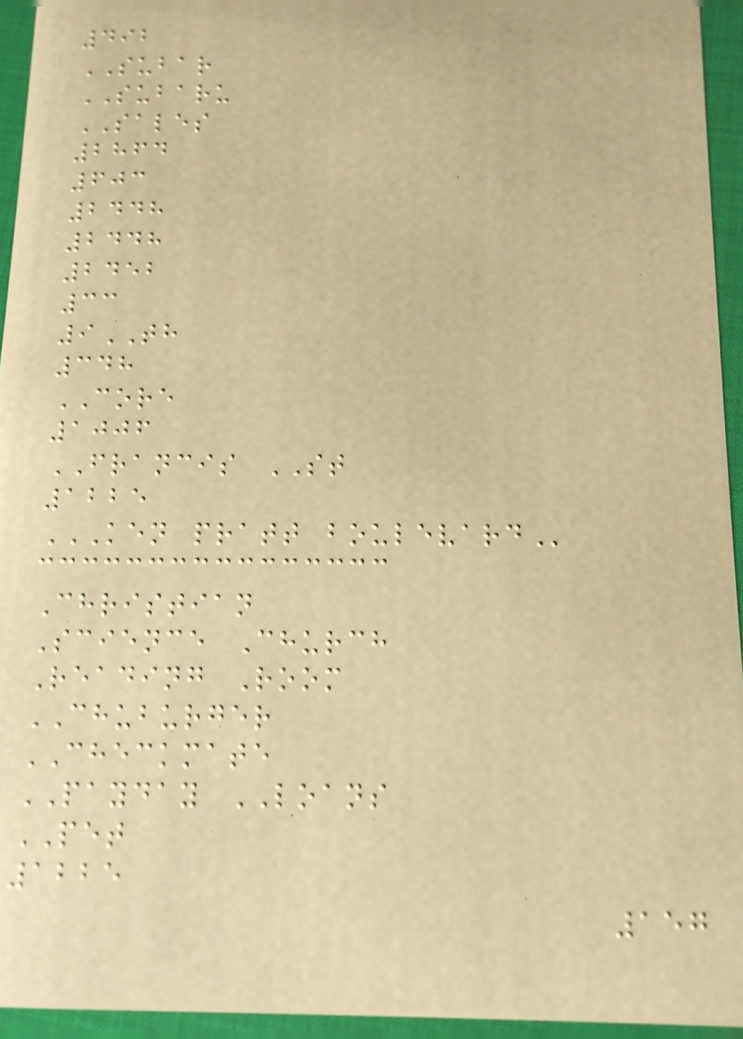492
SUBAR
SUBARU
SALES
2864
603
2448
2448
2452
33
9TH
348
CORE
1006
FRANCIS ST
1225
KEN PRATT BOULEVARD
Christian
Science Church
Reading Room
CHUBURGER
CHECKMATE
PAYDAY LOANS
PET
1225
157
